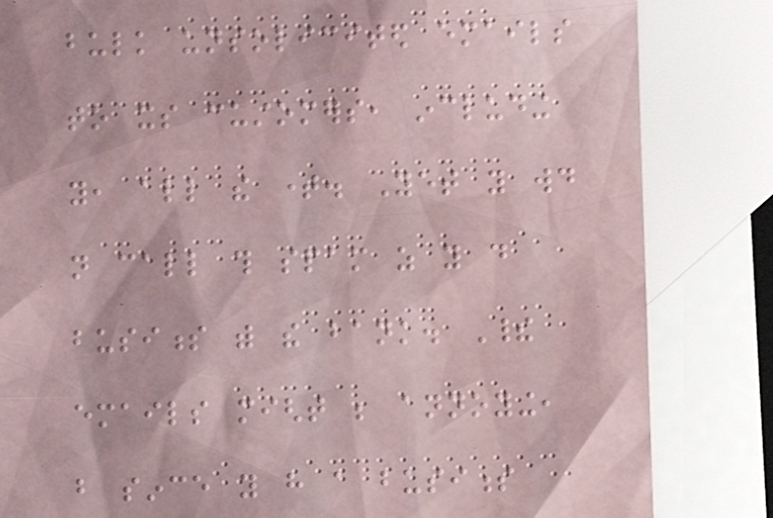bulk unsolicited emails
to its customers, including
you, all the time. Yet you would
not call this spam as you do
business with the bank. Their
emails might be annoying,
but since you have a business
